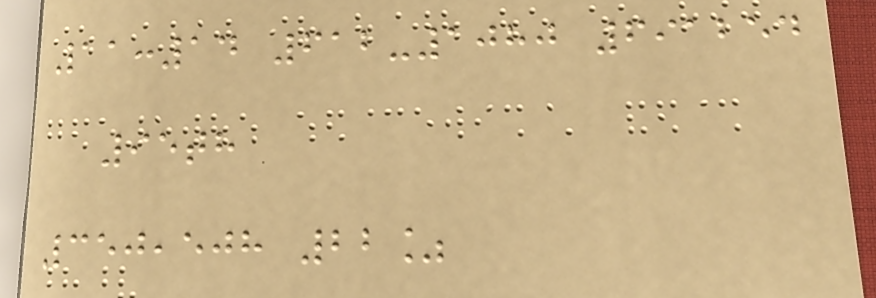11:14 612-1080 691254
95th
350,508 22%
